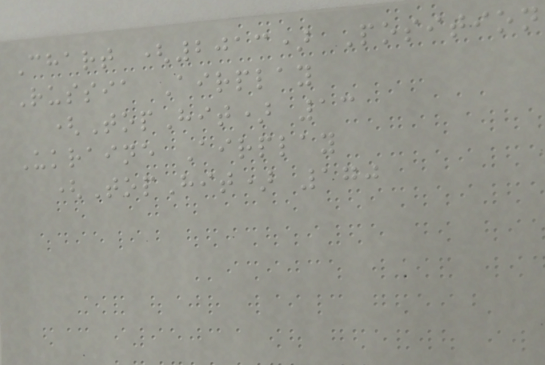Chart (2013) Position
Russia Airplay
(TopHit) 13
Ukraine Airplay
(TopHit) 170
